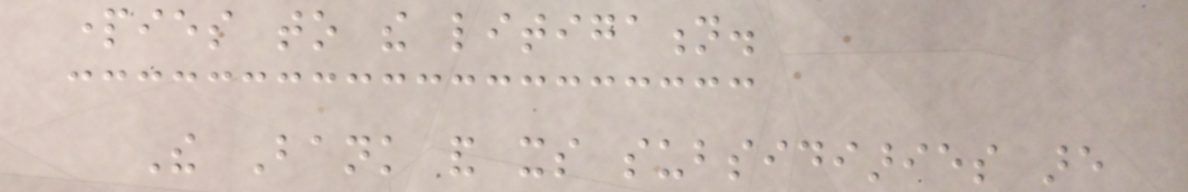parties to the litigation.
The Bank and its subsidiaries are
